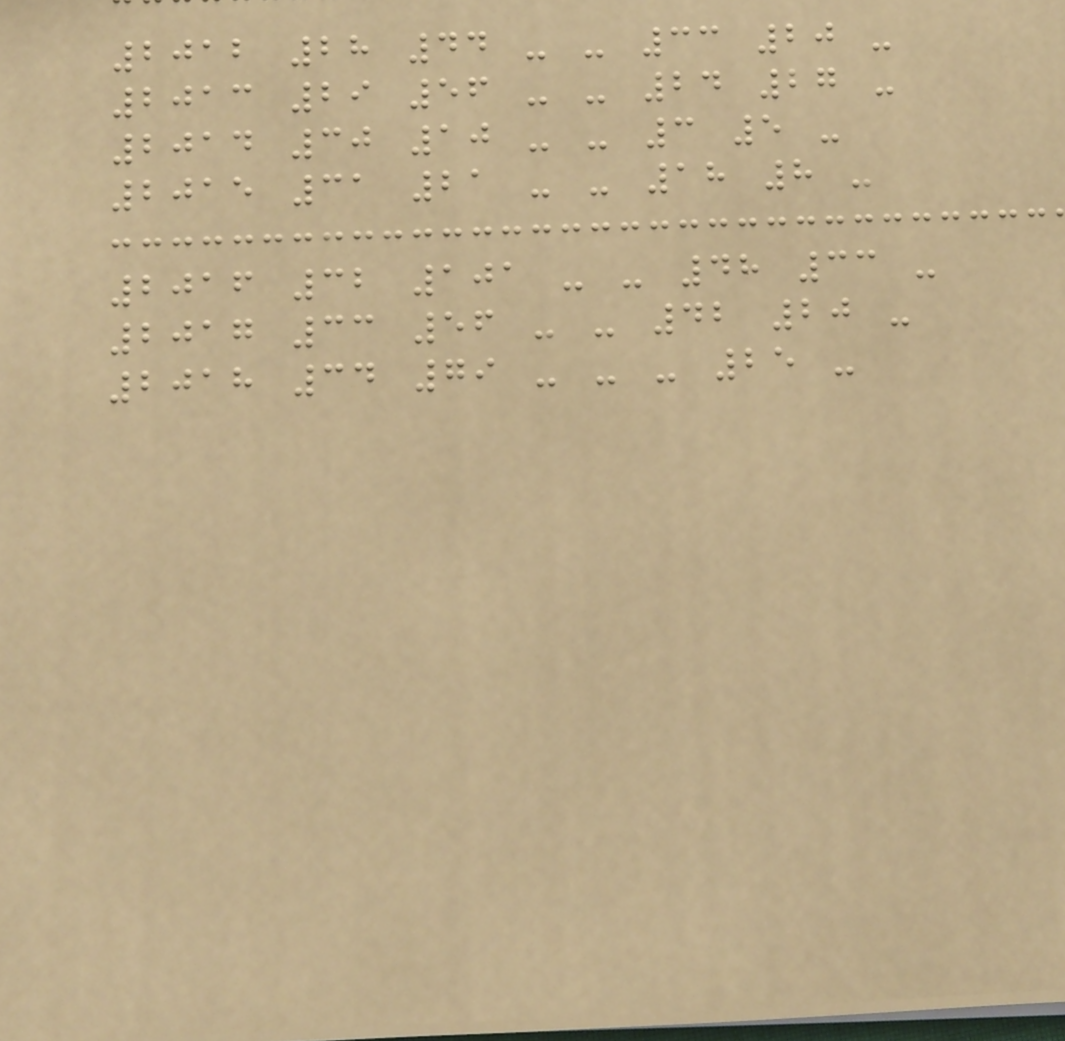2012 28 44 - - 33 20 -
2013 29 56 - - 24 27 -
2014 30 10 - - 3 5 -
2015 31 21 - - 18 8 -
2016 32 101 - - 48 33 -
2017 33 56 - - 42 20 -
2018 34 79 - - - 25 -
